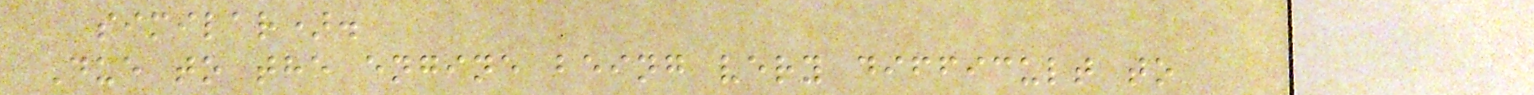similar).
Due to the engine being very difficult to
